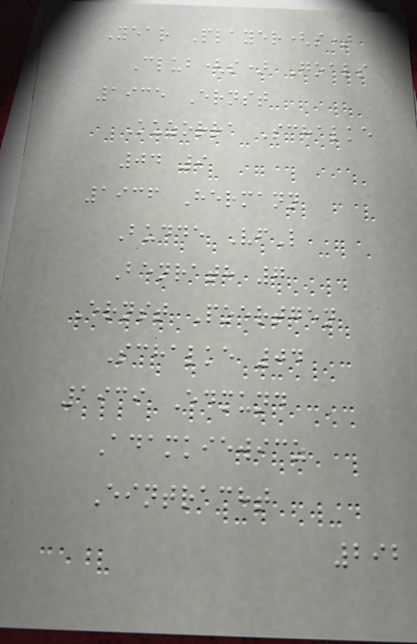Year Player(s)
Club(s) Goals
1935 Ernst
Kuzorra Schalke
04 9
1936 Hermann
Budde VfL
Benrath 7
Ernst Poertgen
Schalke 04
1939 Edmund
Adamkiewicz
Eintracht
292
